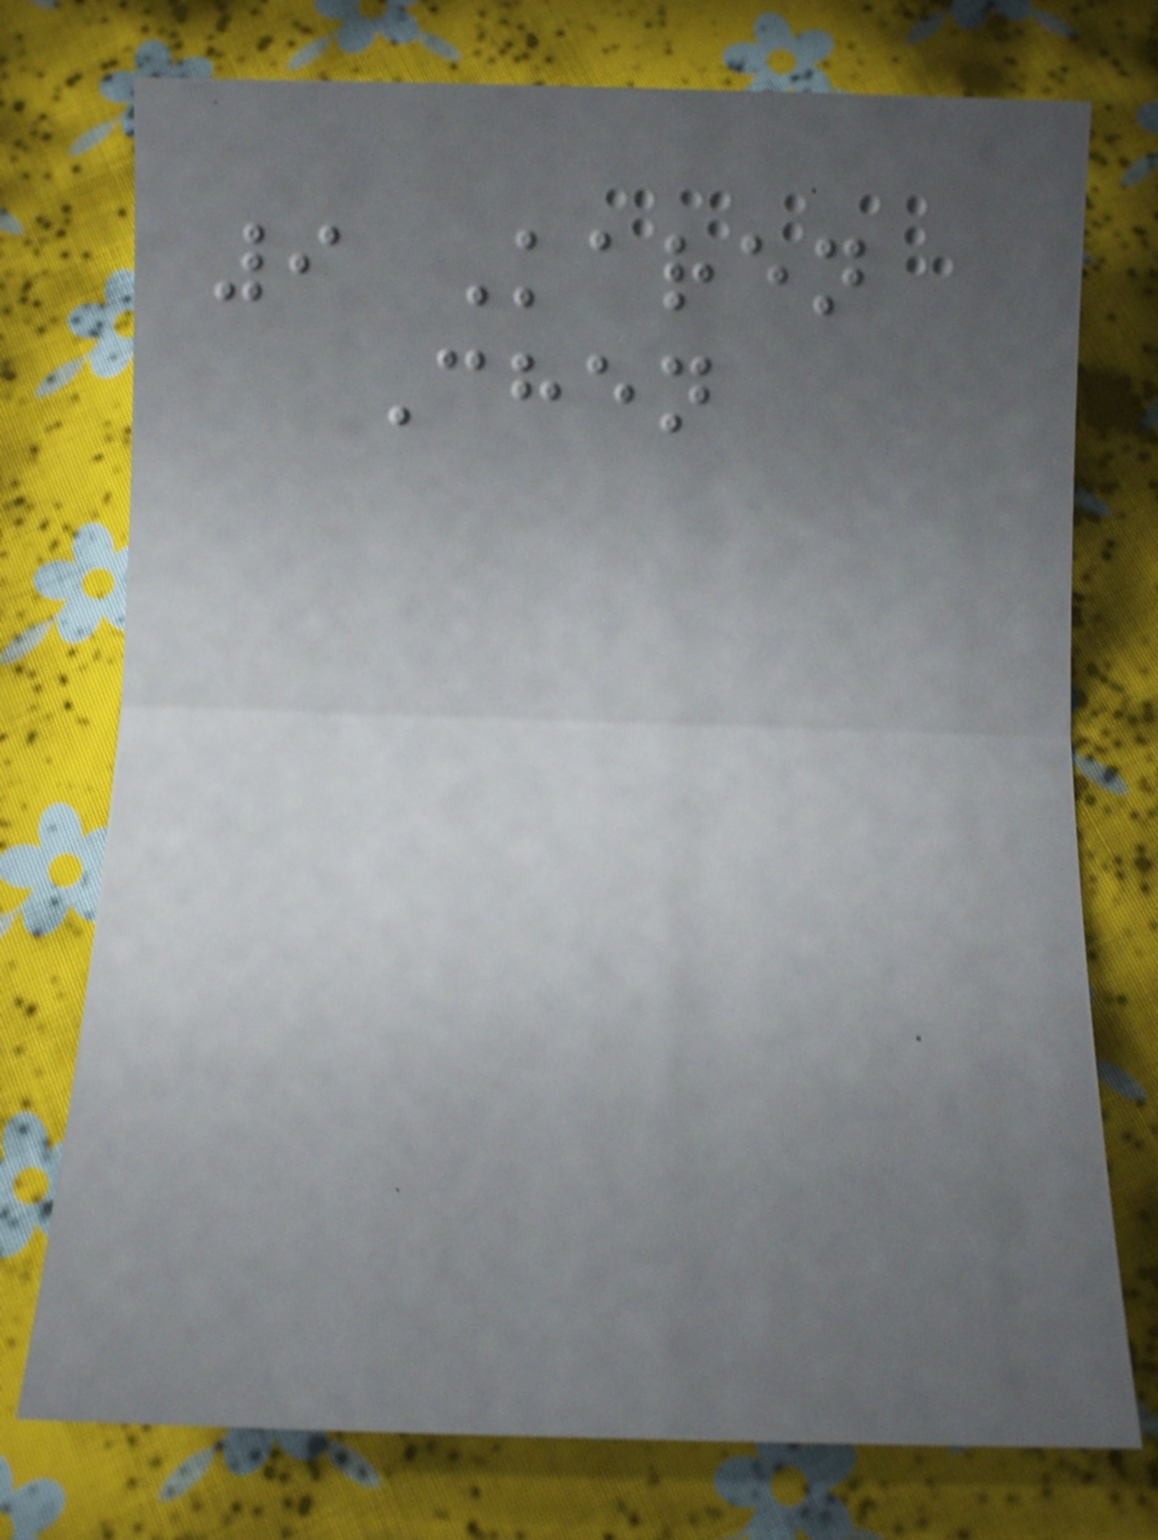9 Karen
Chen
